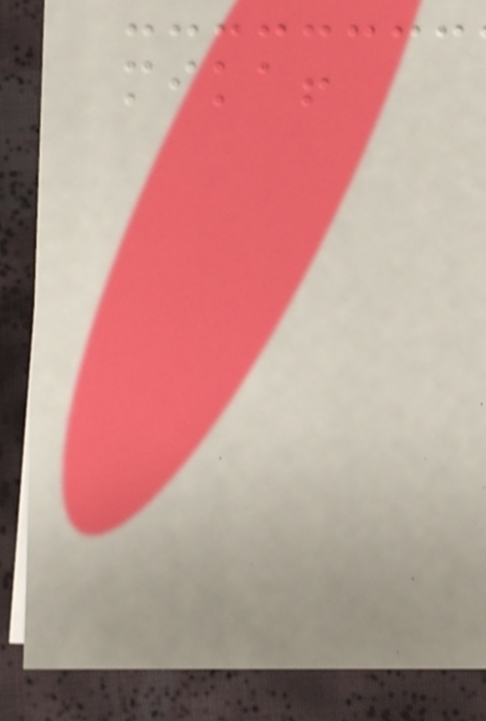mika!
